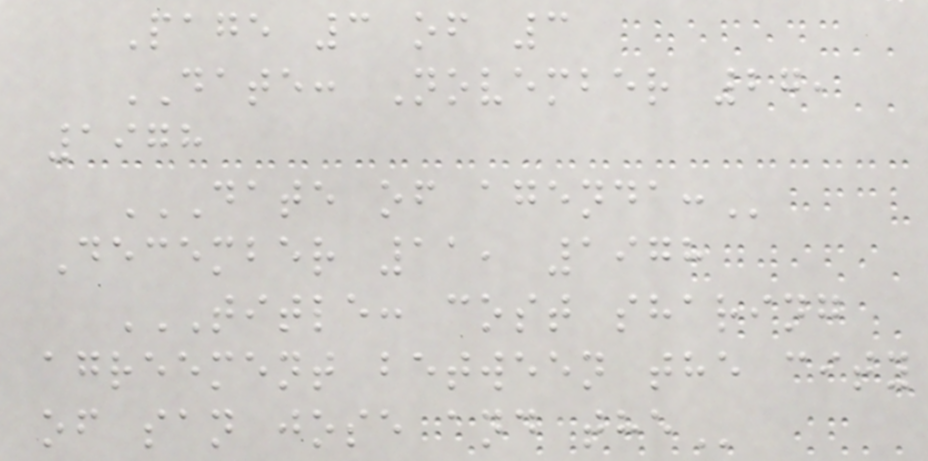Page 3 of 3
DATE: November 27,
1978
DATE OF AGENDA:
December 11, 1978
TITLE: COST SHARING
AGREEMENT BETWEEN THE CITY
OF SAN JOSE AND THE
